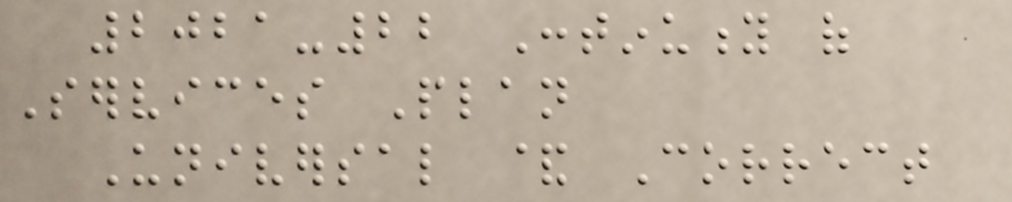2021-22 Continuity of
Services Plan
Universal & Correct
